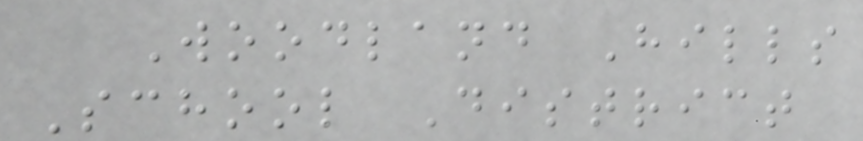Woodland Hills
School District
